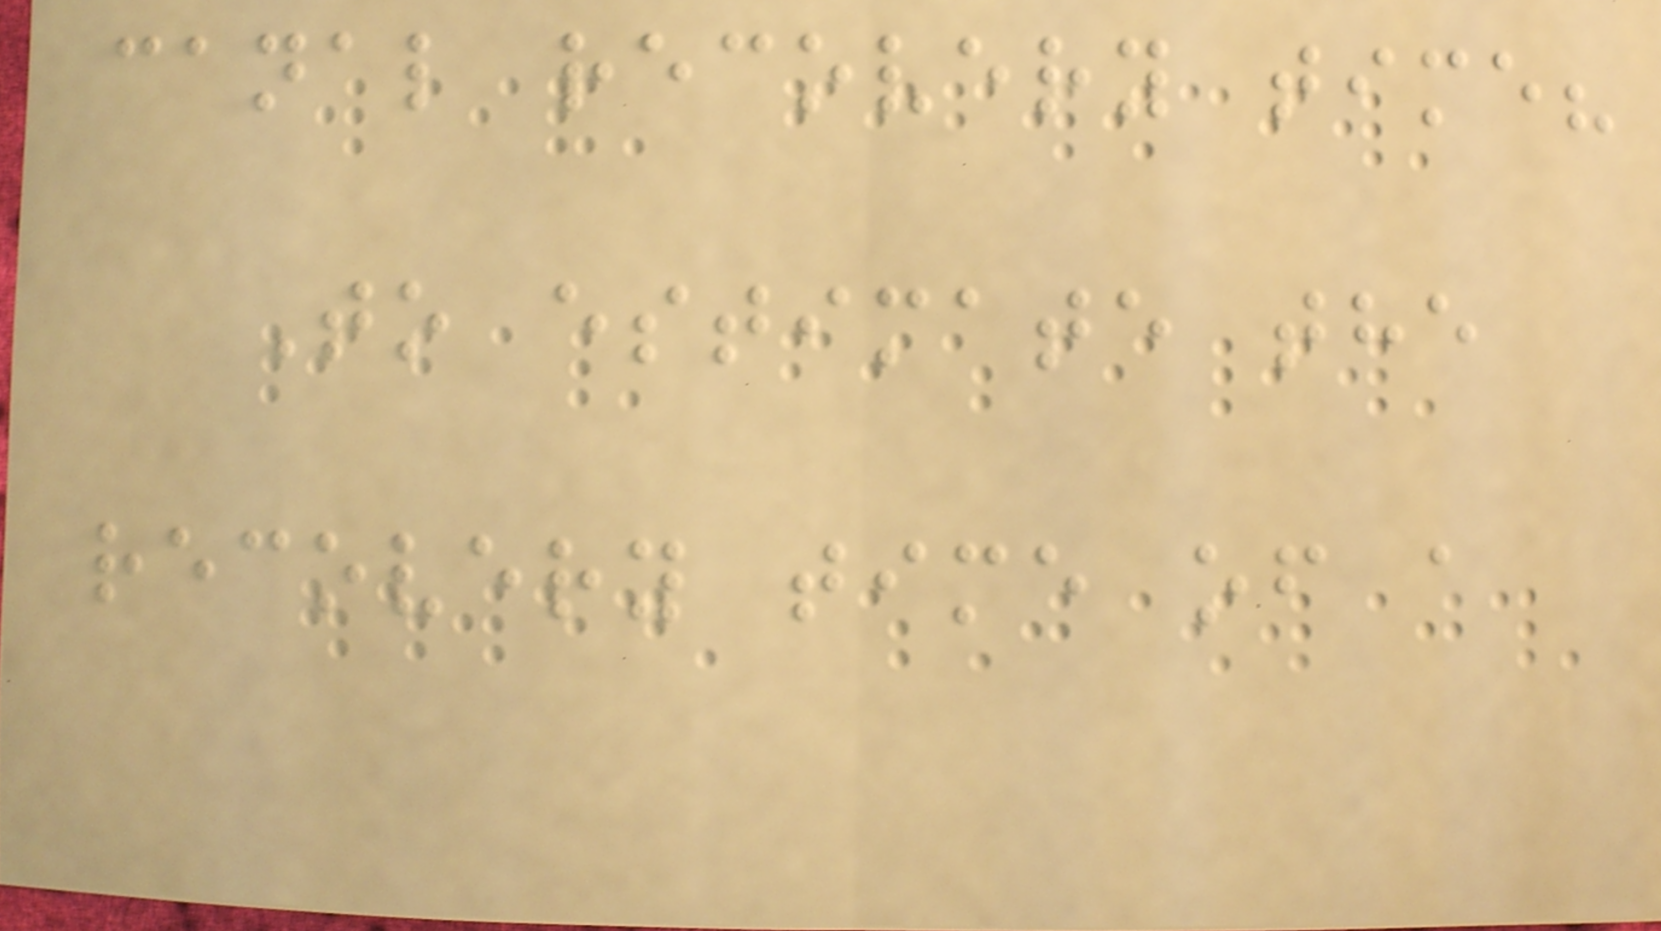canal recovery time?
To estimate the
recovery time of a
